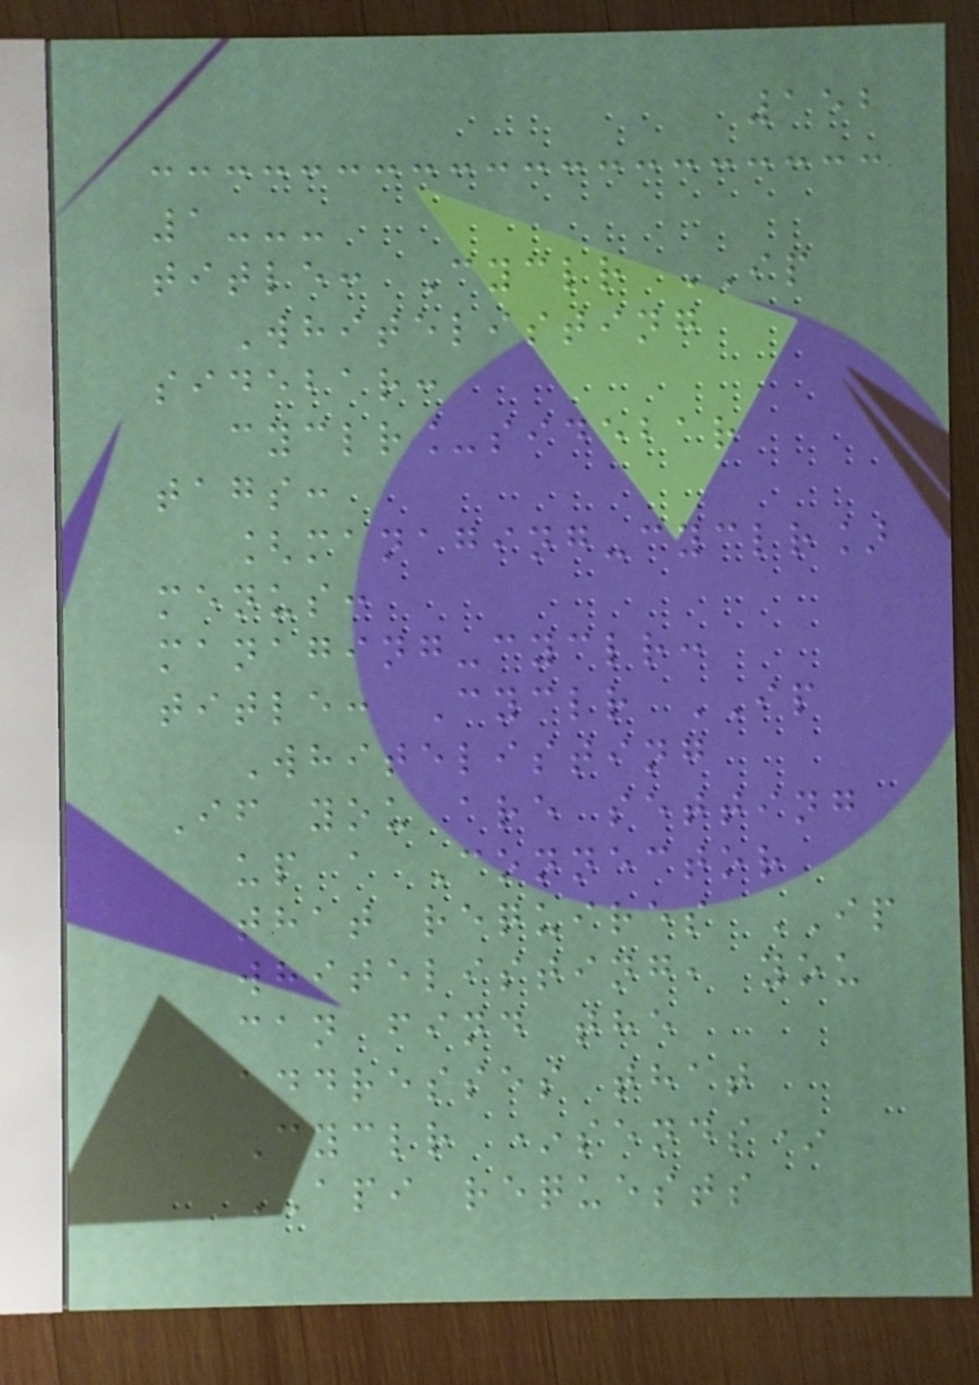152
1---
title: Cyclr IP
Whitelisting
sidebar:
cyclr_sidebar
tags:
[managing-cyclr]
menus:
managing-cyclr:
title: Cyclr IP
Whitelisting
If you are setting
up a Connector
that requires IP
whitelisting, you
can find the
addresses that
Cyclr *sends*
API requests
